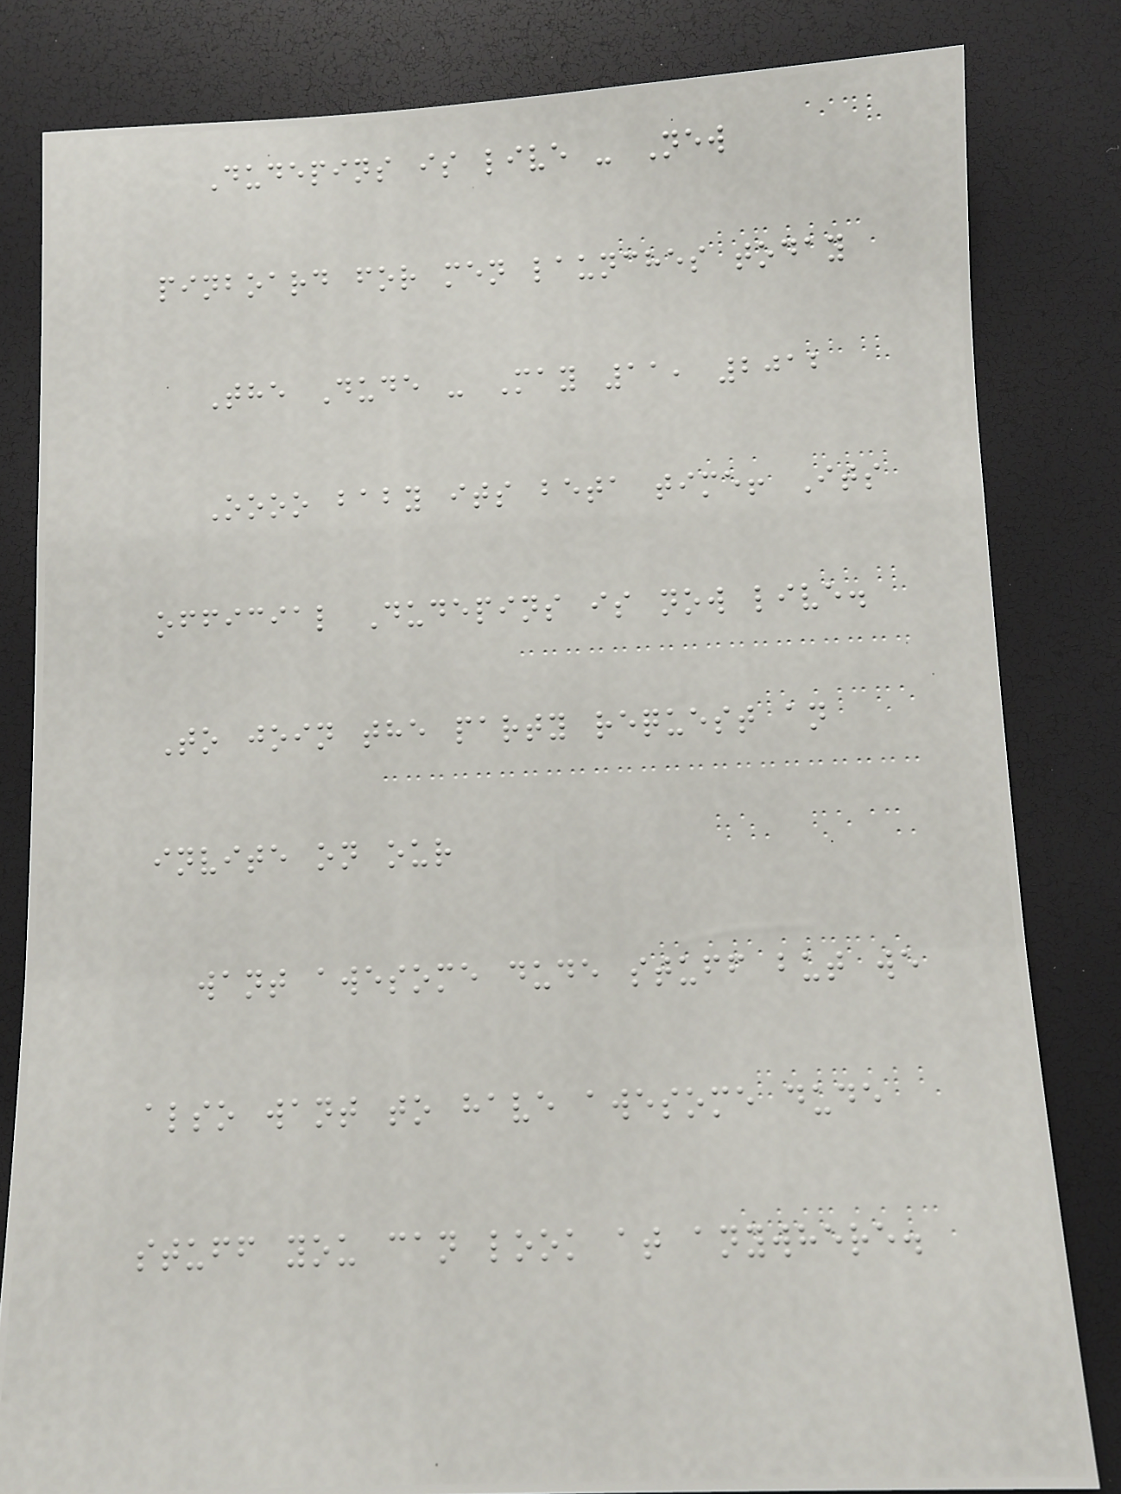Dudepins is live - New
pinboard for men launches today
The Dude - May 11, 2012
Oooo baby its beta time! Its
official Dudepins is now live.
To join the party request an
invite on our
want awesome dude stuff but we
also want to have awesome dude
stuff you can look at anywhere.
